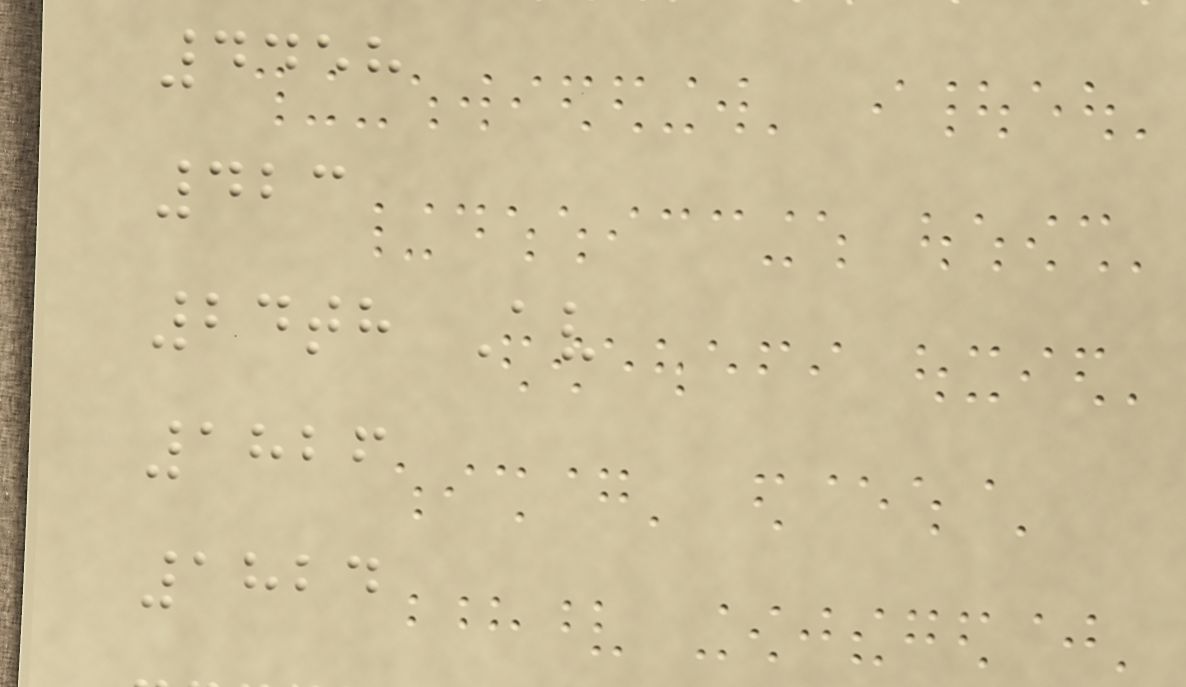4458
423
24th Av
1826
1824
